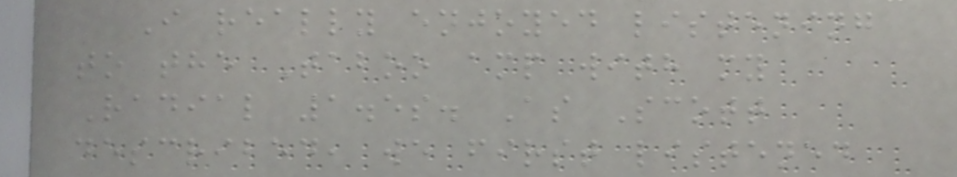I really enjoyed listening
to the Taboo amp with my
Radial 1.5s. As Scott
described, we first listened
